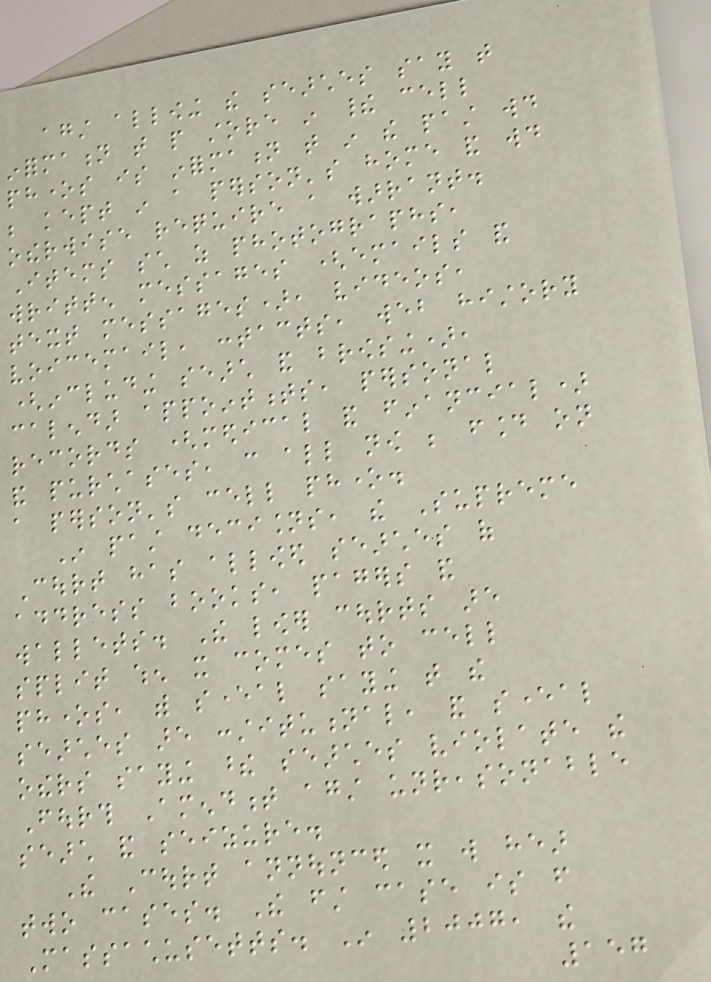against allowing the searches say that
information that people store in their cell
phones is information that in the past would
be kept in a person's home and would
otherwise require a warrant.
Items such as photographs,
written messages (emails and
text messages), videos,
voicemail, contacts, web history
(including search and browsing),
calendar appointments, personal
records (medical and financial)
and purchases, can all now be found on
a person's cell phone.
In past decisions, the Supreme
Court has allowed searches of
address books, pagers and
wallets. The lower courts are
split when it comes to cell
phones, with several saying that the
searches are constitutional, and several
others saying these searches violate the
Fourth Amendment against unreasonable
search and seizure.
The Court announced it will hear
two cases. The first case is from
Massachusetts. In 2007, the
157
